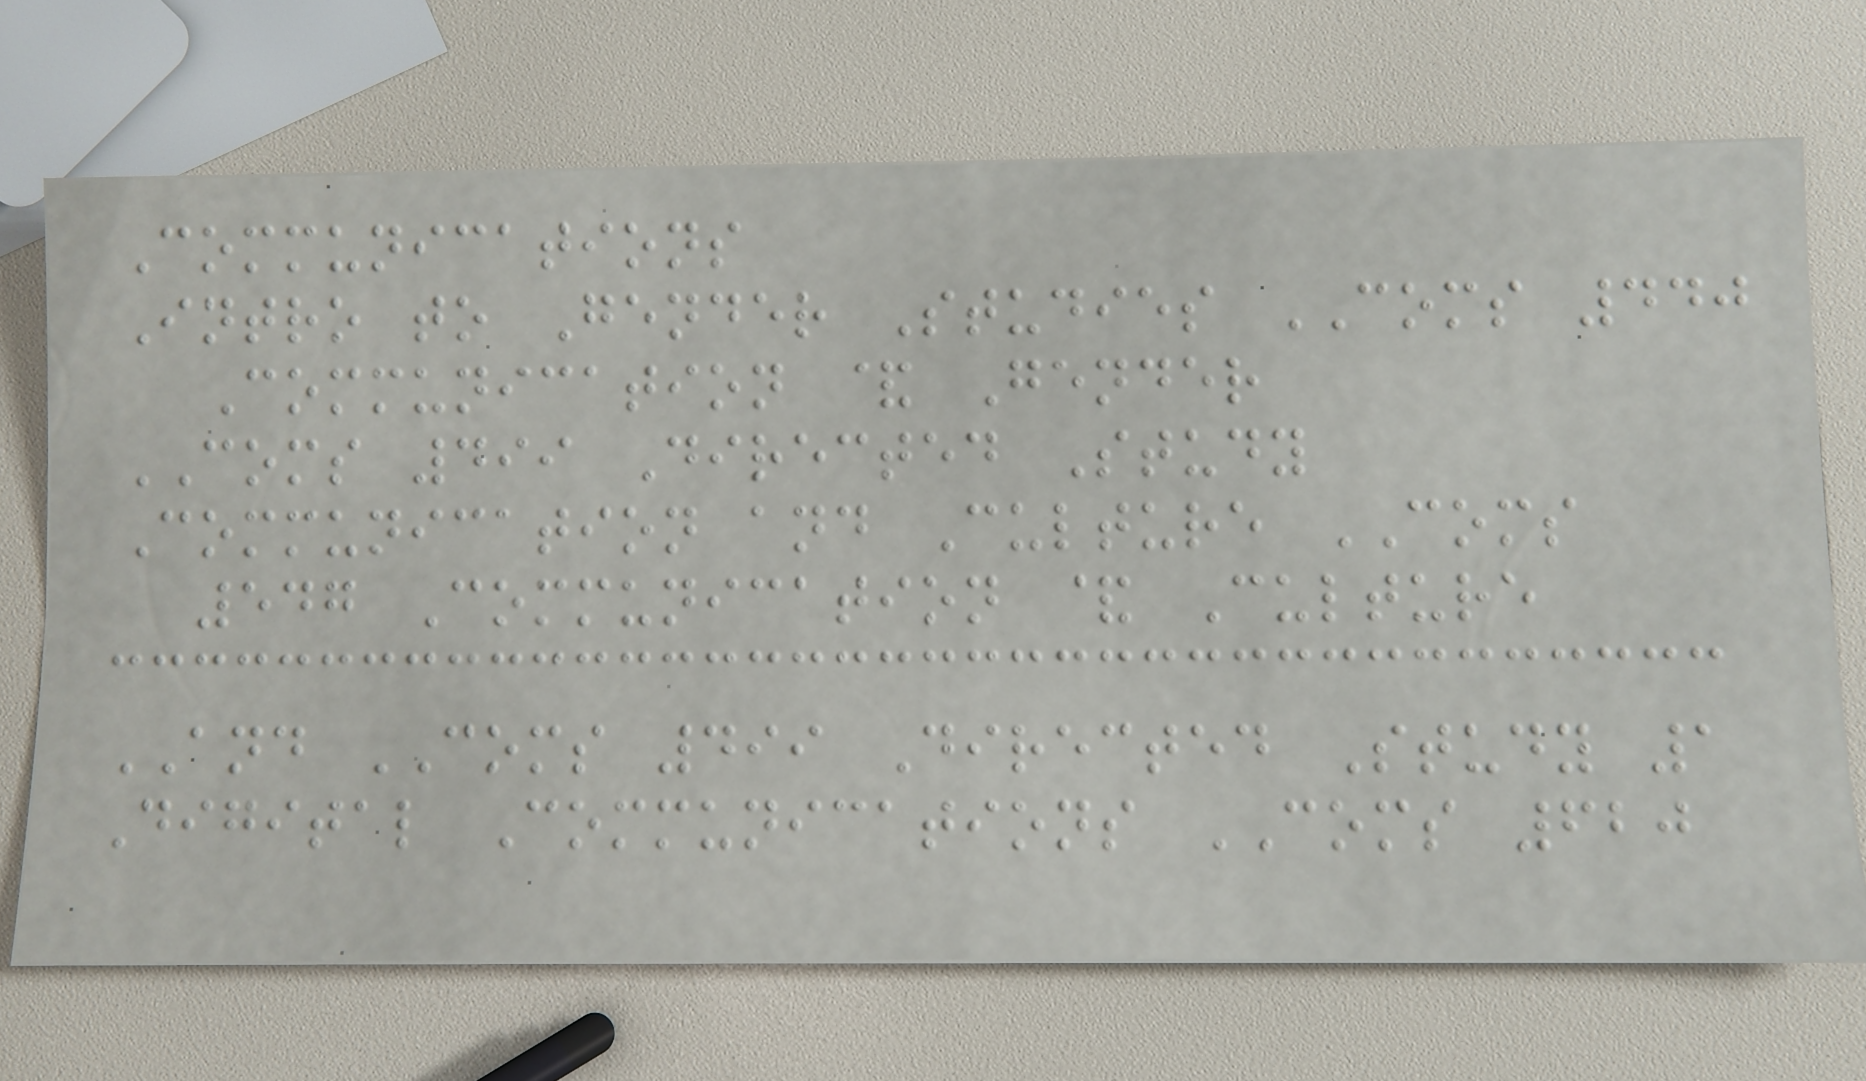Communications
Intro to Gender Studies COMS 440
Communication & Gender
COMS 499 Directed Study
Communication and Culture COMS
547 Communication & Culture
AND COMS 499 Directed Study 1
Digital Communications COMS 620
